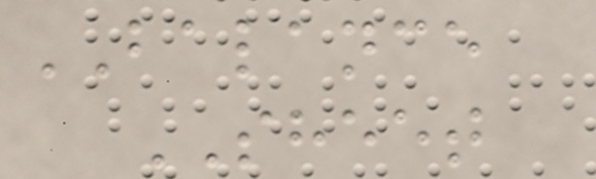BALANCE
SHEET
